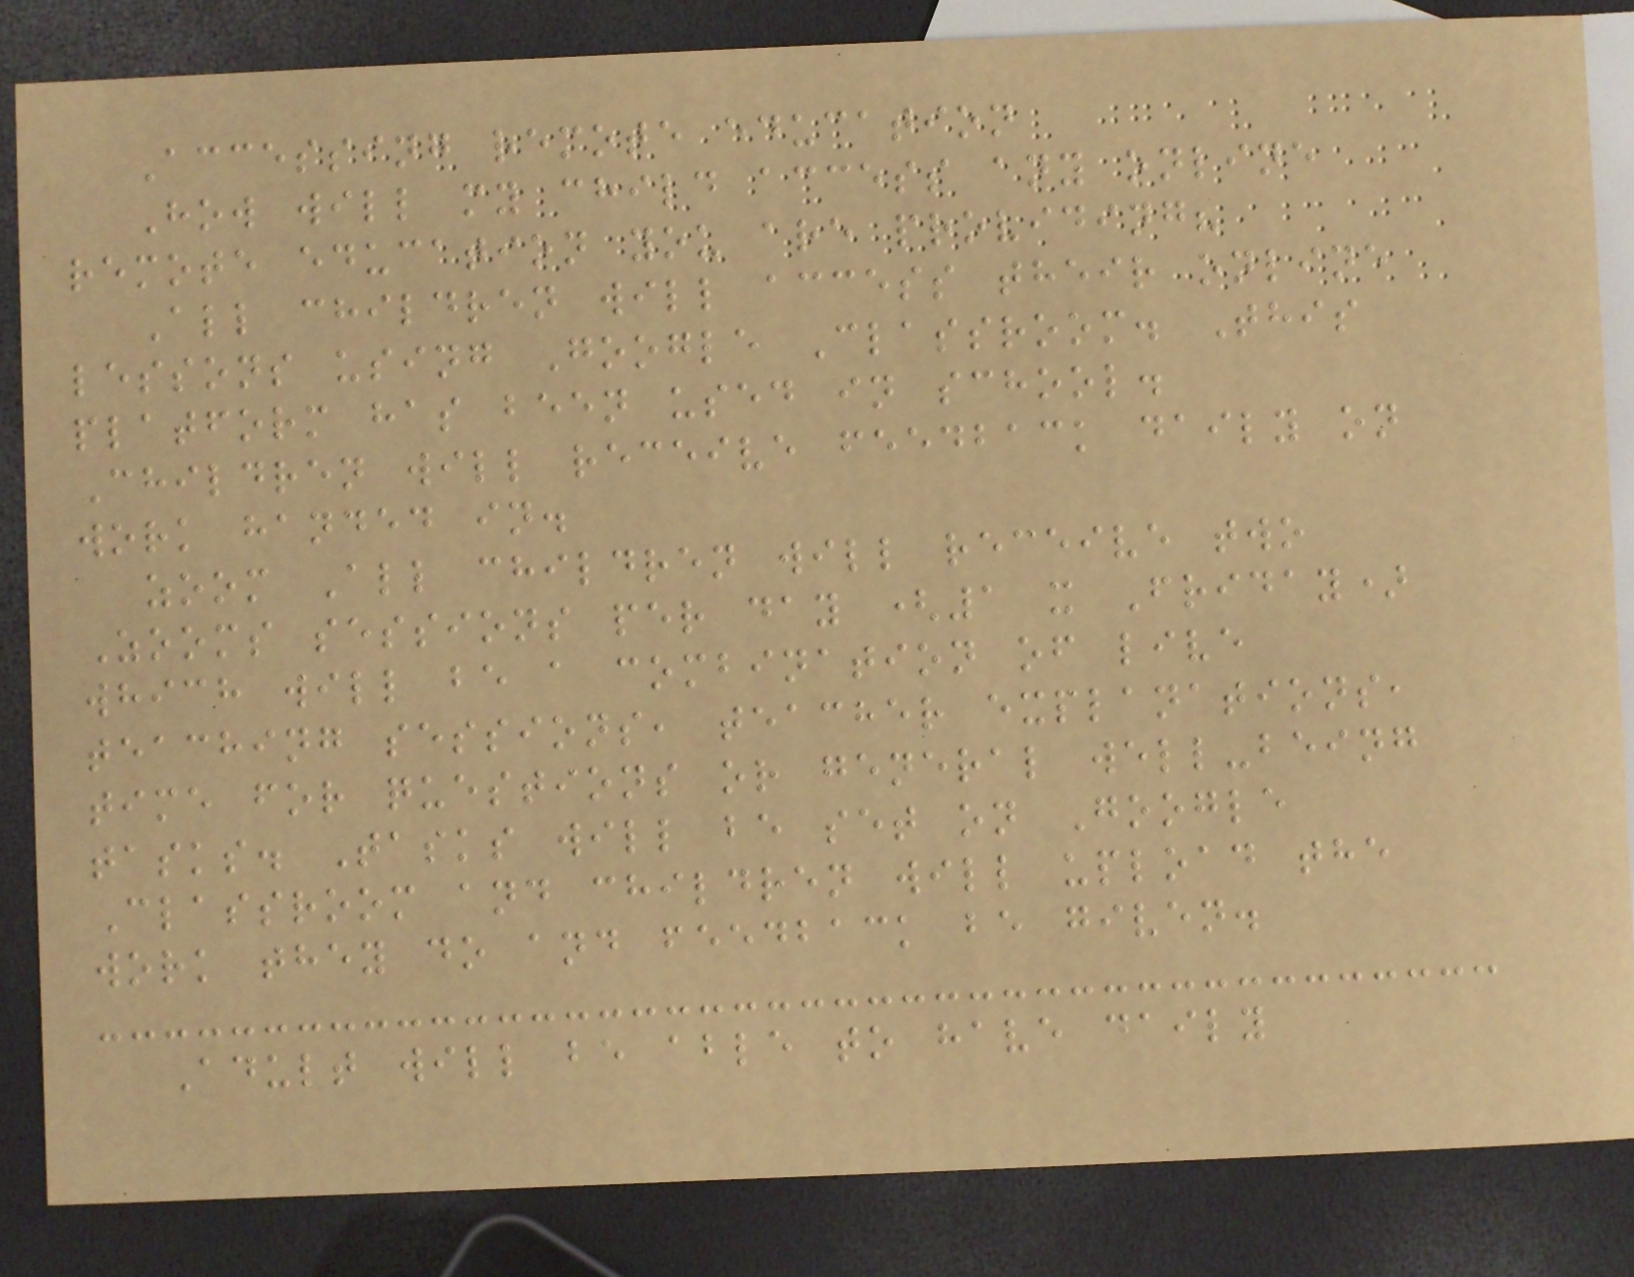Accessing remote education
How will my child access any online
remote education you are providing?
All children will access their online
lessons using Google Classroom. This
platform has been used in school.
Children will receive feedback daily on
work handed in.
zoom All children will receive two
Zooms sessions per day (1 x Friday)
which will be a combination of live
teaching sessions, teacher explanations,
time for questions or general well-being
tasks. Tasks will be set on Google
Classroom and children will upload the
work they do and feedback be given.
Adult will be able to have daily
